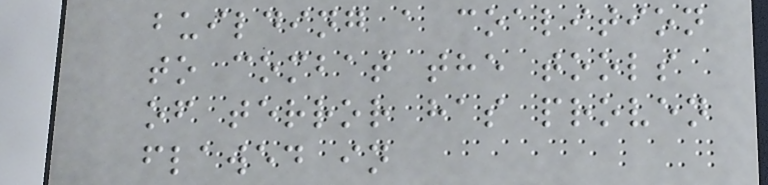building a coalition
to combat the tools
of terror has proven
flawed in
